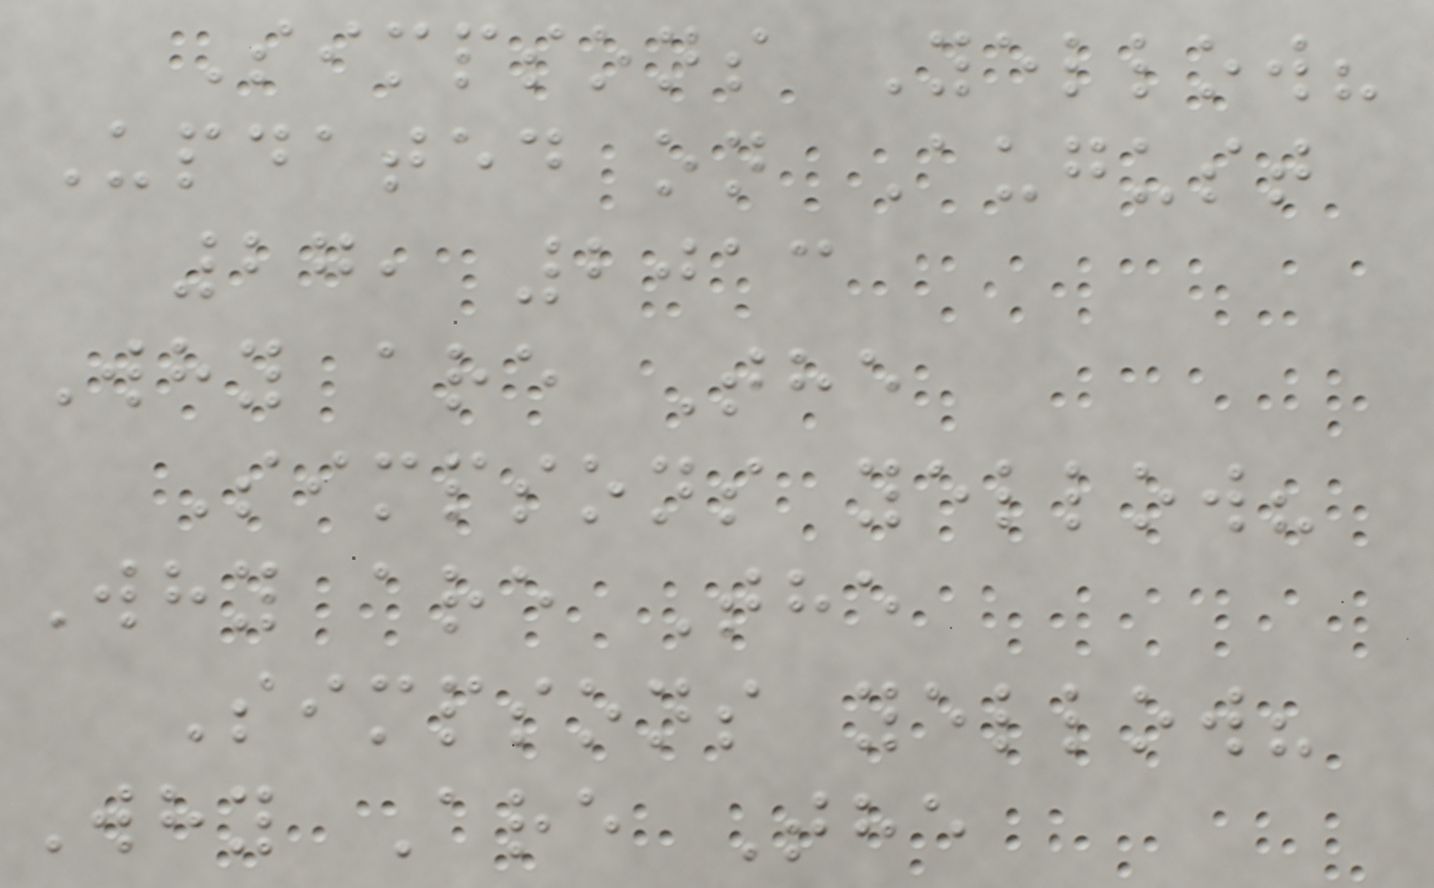Simpsons Yellow?
Updated on August
27, 2013
Why are The
Simpsons yellow?
Why are The
Simpsons yellow?
Why Are The
